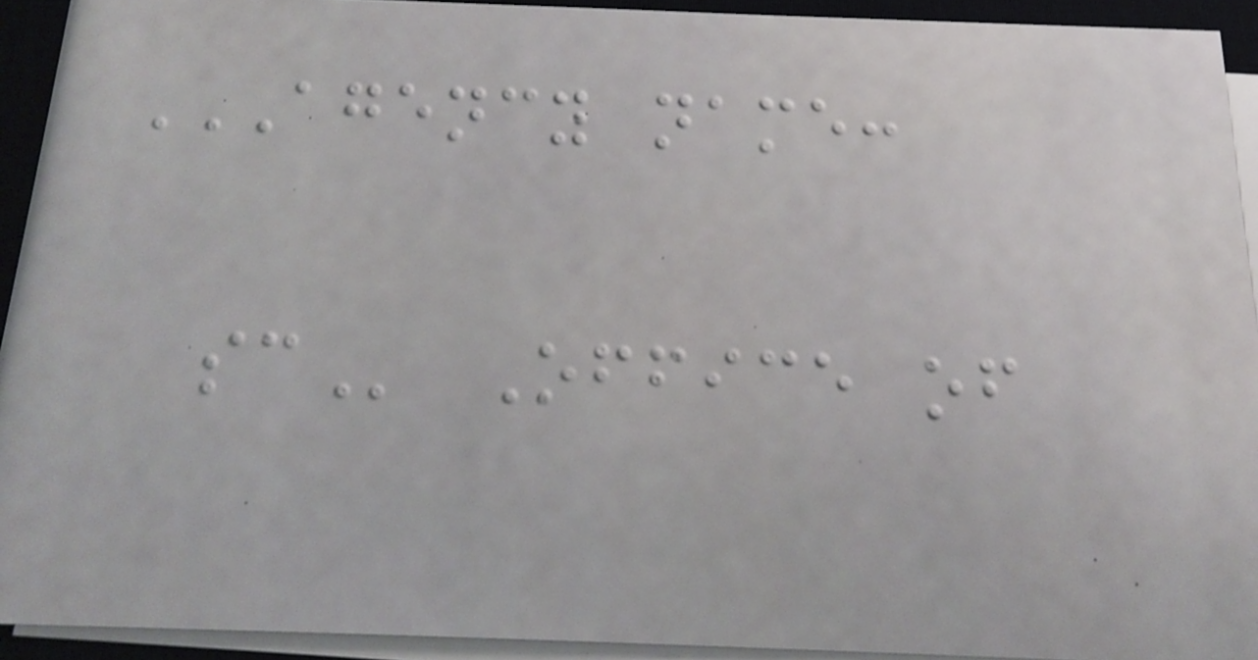AGENCY NAME:
SC Office of
